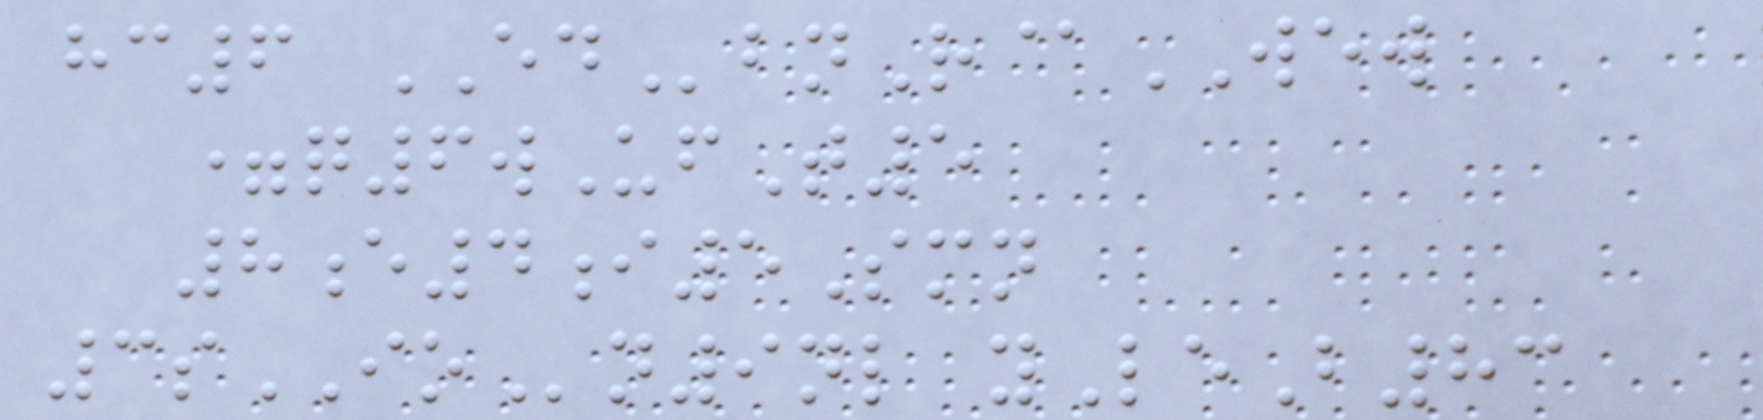hc6 EDbnR@WEW
=q6wUfT5
8e4i5Smn
3sIOn9nl yLeB83
